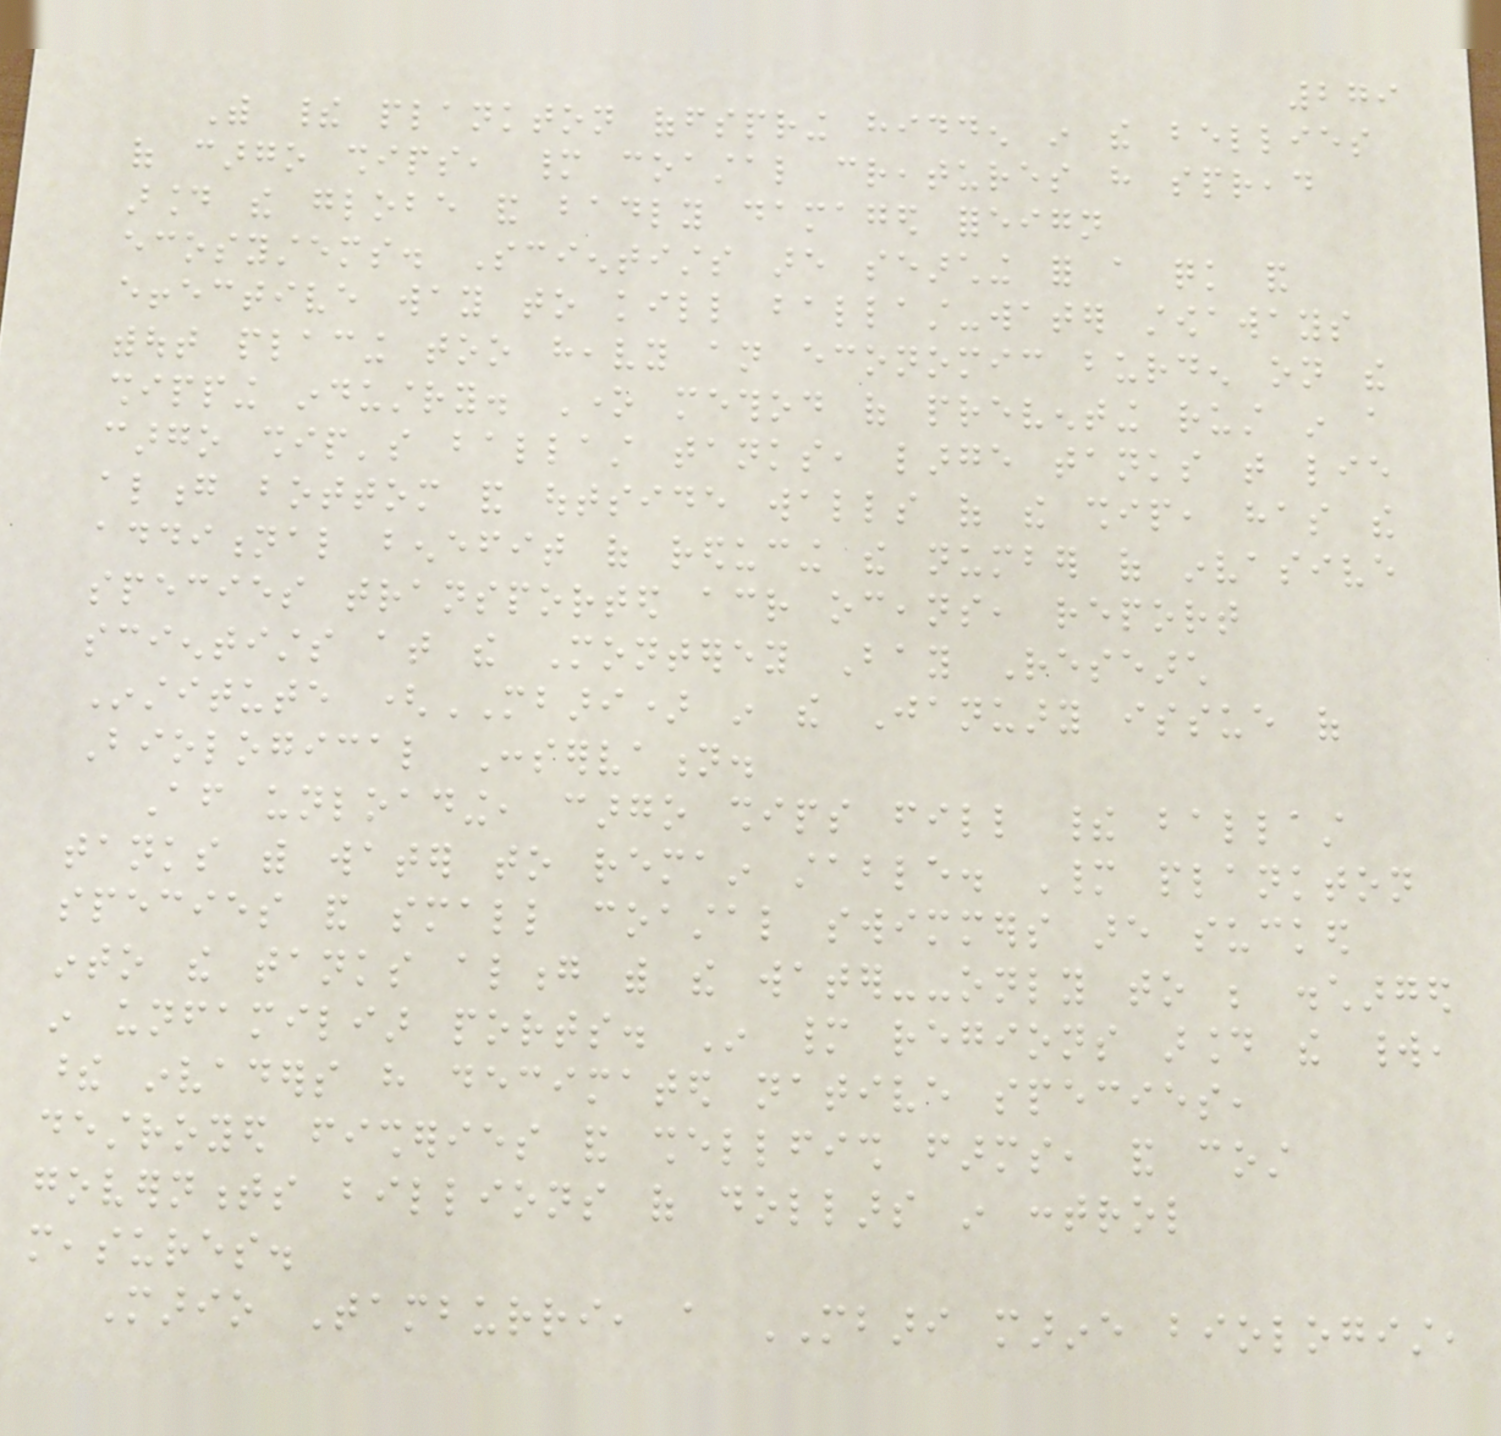279
With their plankton offspring hidden in the bellies
of cargo ships, many coastal creatures have spread
around the globe and badly damaged foreign
ecosystems. Scientists are searching for a quick and
effective way to kill ballast-water stowaways
without placing too heavy an economic burden on the
shipping industry. One method of preventing rust in a
cargo ship's ballast tanks, large tanks that lie
along bottom and outside walls of the ship, has the
additional benefit of reducing the number of invasive
species transported across oceans, report
scientists at the Monterey Bay Research
Institute (MBARI) in the January issue of
Biological Conservation.
After unloading, cargo ships fill their ballast
tanks with water to remain stable. Many plankton
species and small coastal swimmers are sucked
into the tanks along with the water--only to be discharged
in unfamiliar ports. In many regions around the world,
these invaders have decimated native species,
destroyed fisheries and shellfish farms, and cost
governments billions of dollars in control
measures.
Mario Tamburri, a MBARI marine biologist,
